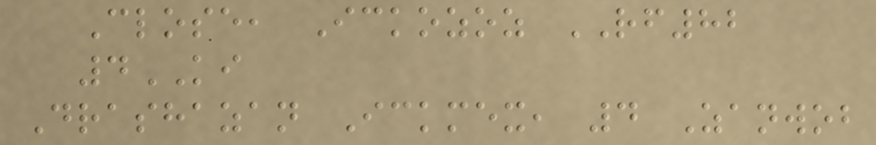Close, Ickozoz RF82
4KI
Drashazan Ickmex, 4 Zanwob
